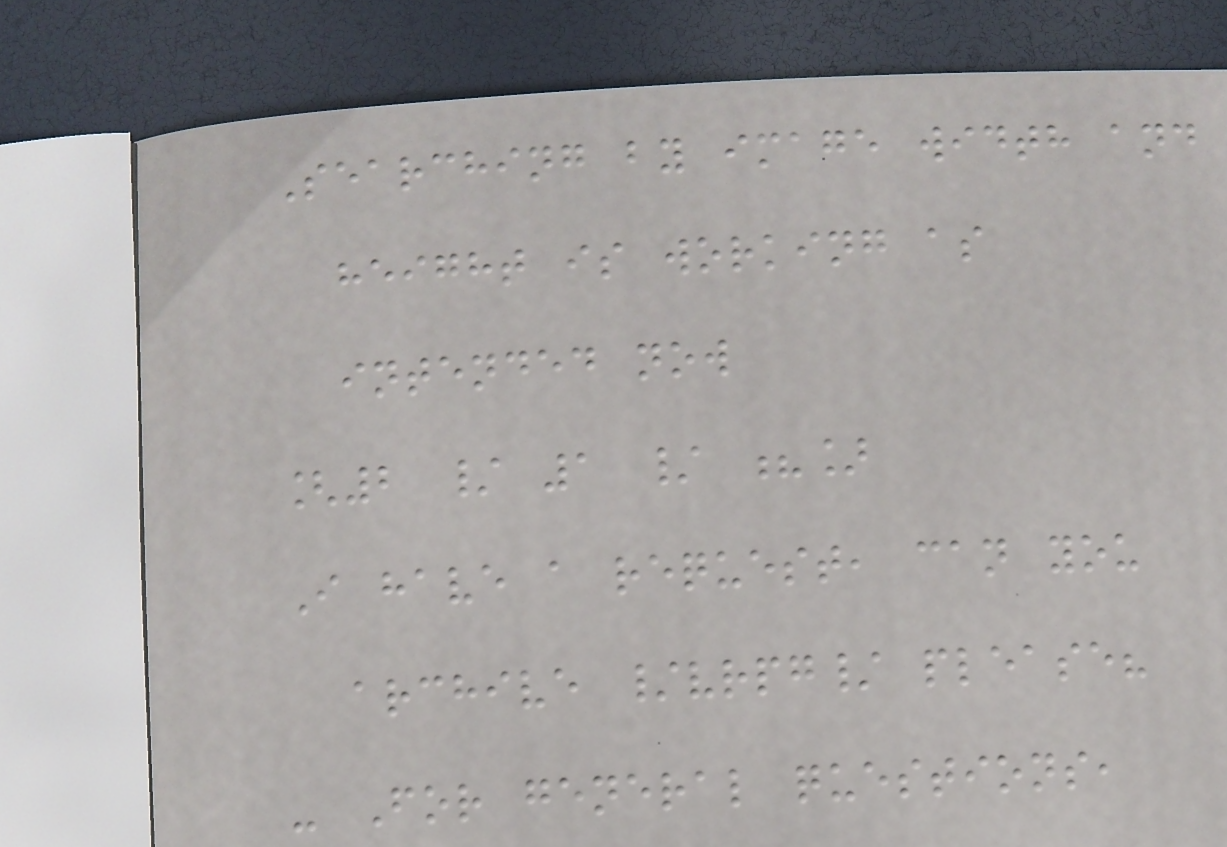Searching by image width and
height is working as
intended now
[2 / 1 / ?]
I have a request, can you
archive /vrpg/ please?
- For general questions,
